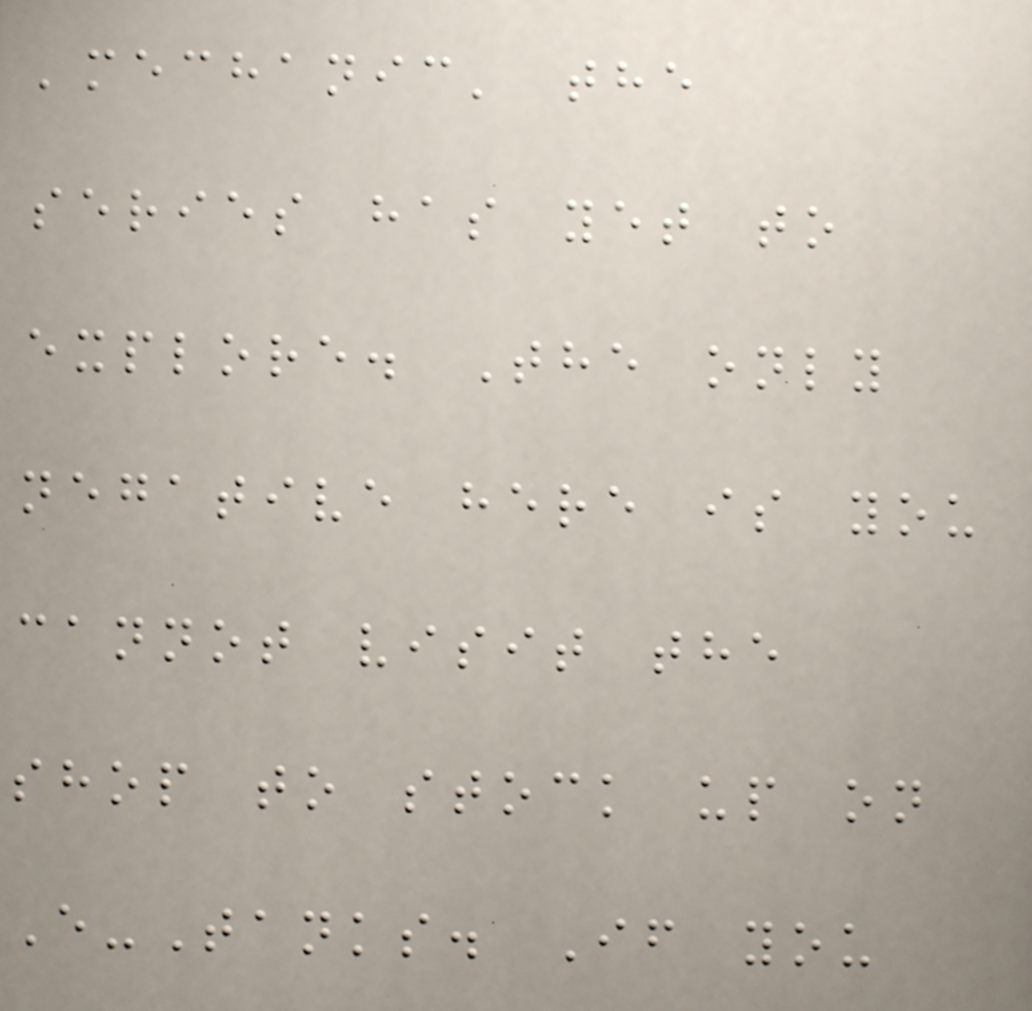'mechanic' the
series has yet to
explore. The only
negative here is you
cannot visit the
shop to stock up on
E-Tanks. If you
